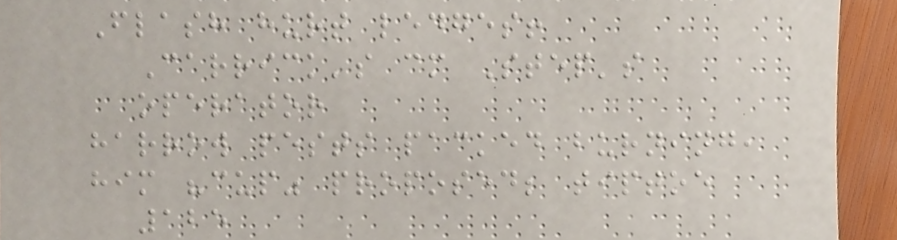Flash hurt ledges!
Carrick's cm Step's
operator
harrow pests packed burning,
him "cup" proposed; tiptoe
125
